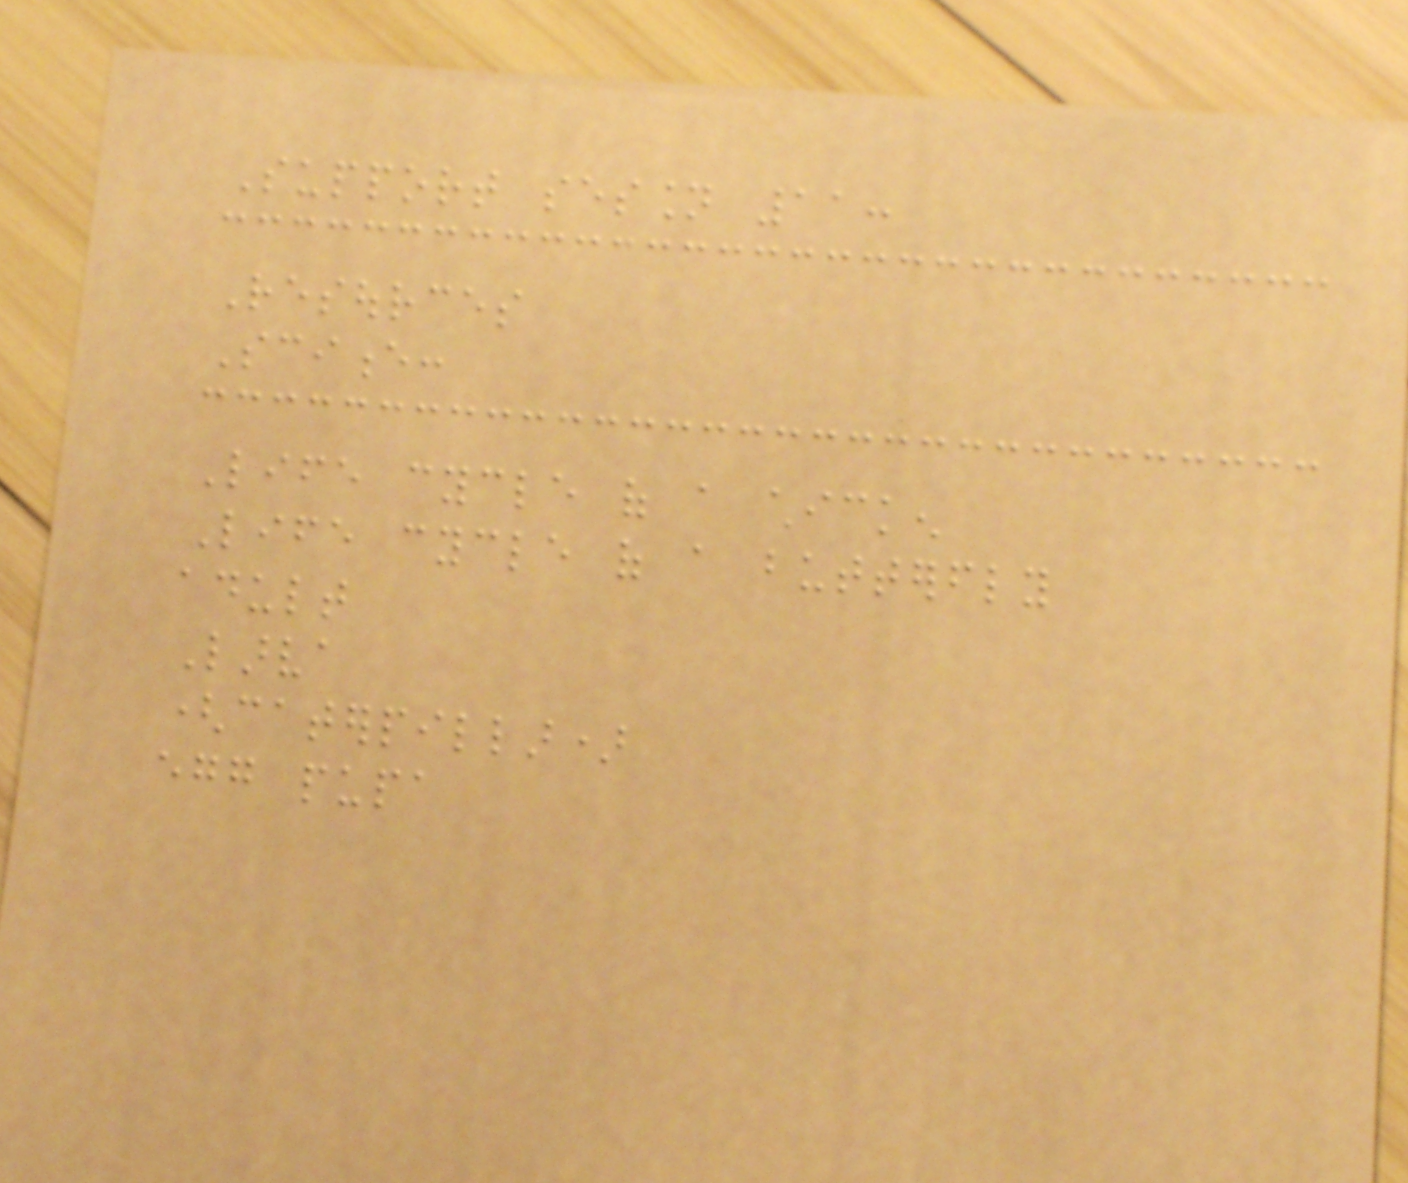Support session 11:
Resources
Science:
Life cycle of a chicken
Life cycle of a butterfly
adult
Larva
(caterpillar)
egg pupa
